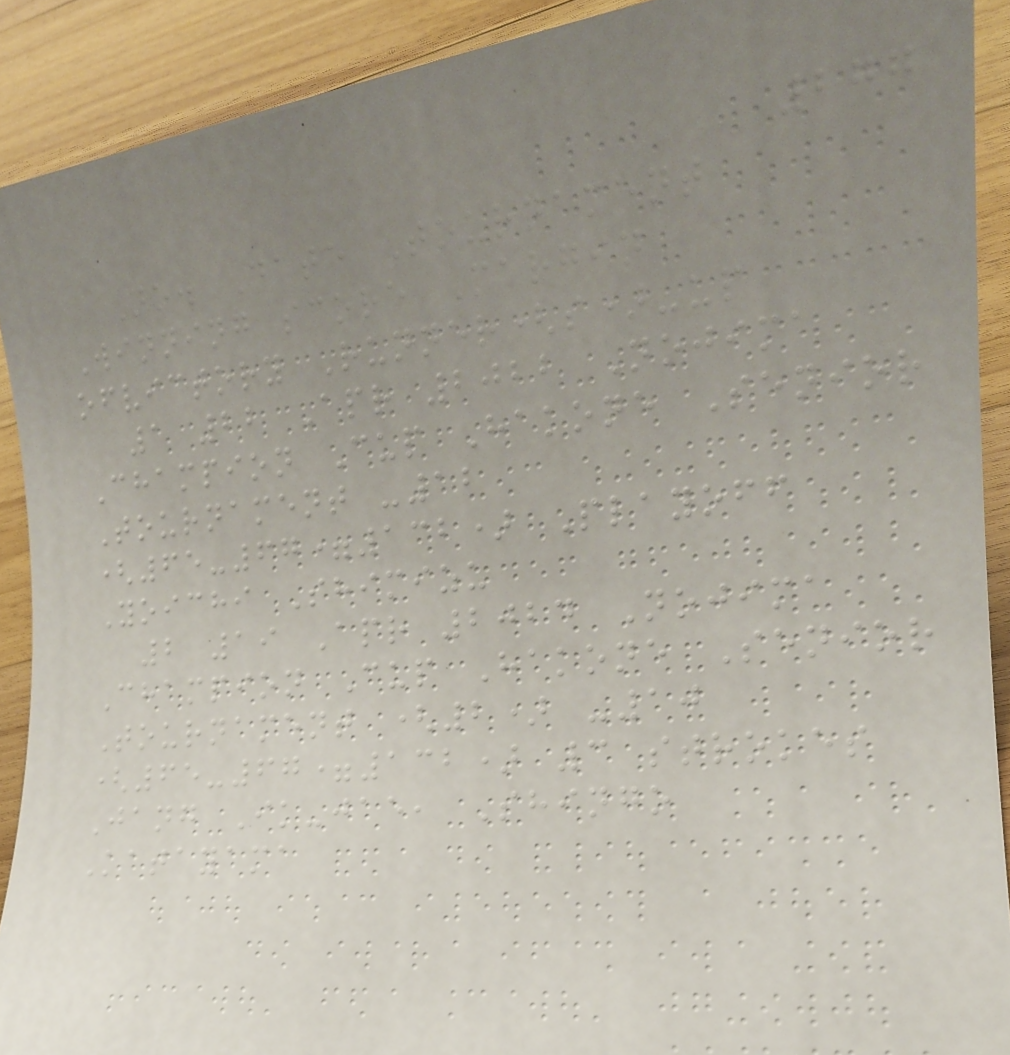277
No. Date Tournament
Winning score Margin
ofvictory Runner(s)-up
1 22 Apr 2022 Nojima
Champion Cup Hakone Senior
Tournament -12
(65-67=132) Playoff
Yoichi Shimizu
2 19 Apr 2024 Nojima
Champion Cup Hakone Senior
Tournament (2) -10
(65-67=132) 3 strokes
Jang Ik-jae, Shingo
Katayama
